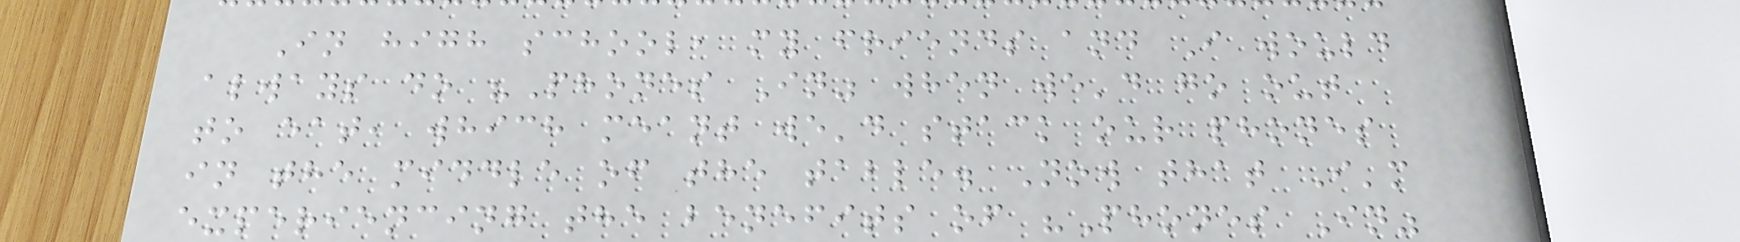In high school, my friends and I would
always do "Phones In" when we'd go out
to eat, which meant we'd stack our phones
in the middle of the table. Now that I'm
experiencing the benefits of "Phones In"
